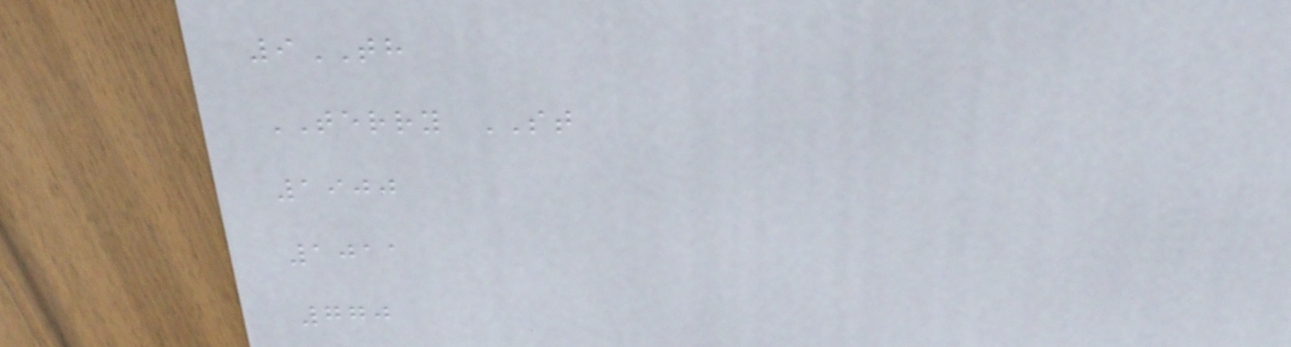9TH
TERRY ST
1900
1011
770
